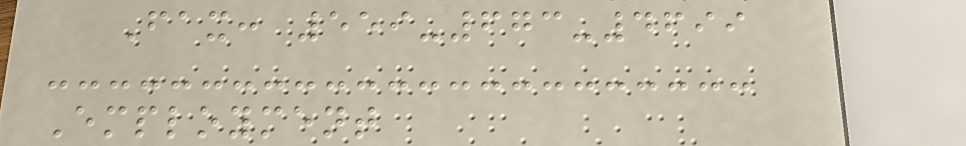Fax: 559-673-4699
Employment
